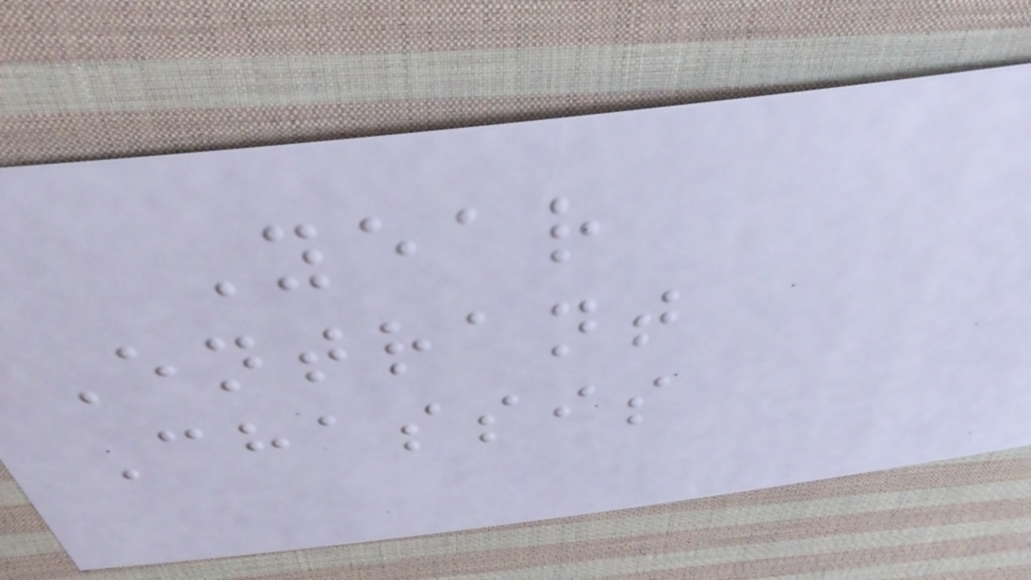Year
Entrant
Chassis
